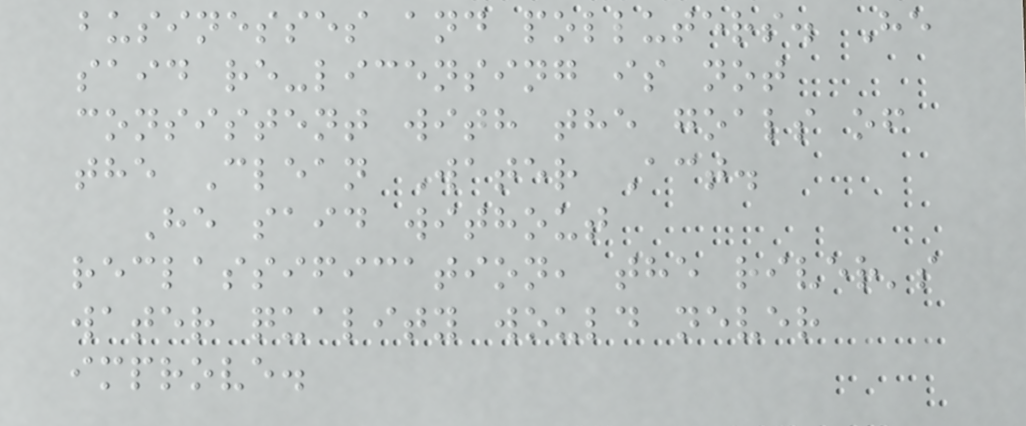businesses and polluters. He
said re-licensing is not
consistent with the goals of
the Clean Water Act.
He said without
reclassification, the river's
water quality would never
improve.
